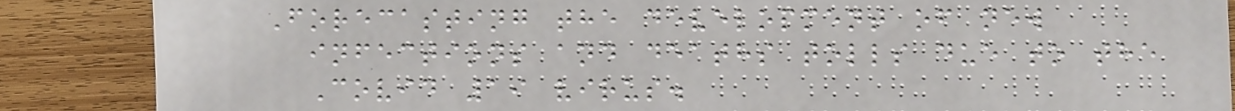Forecasting the development of new
infections and deaths tolls due to the
Covid 19 virus.
